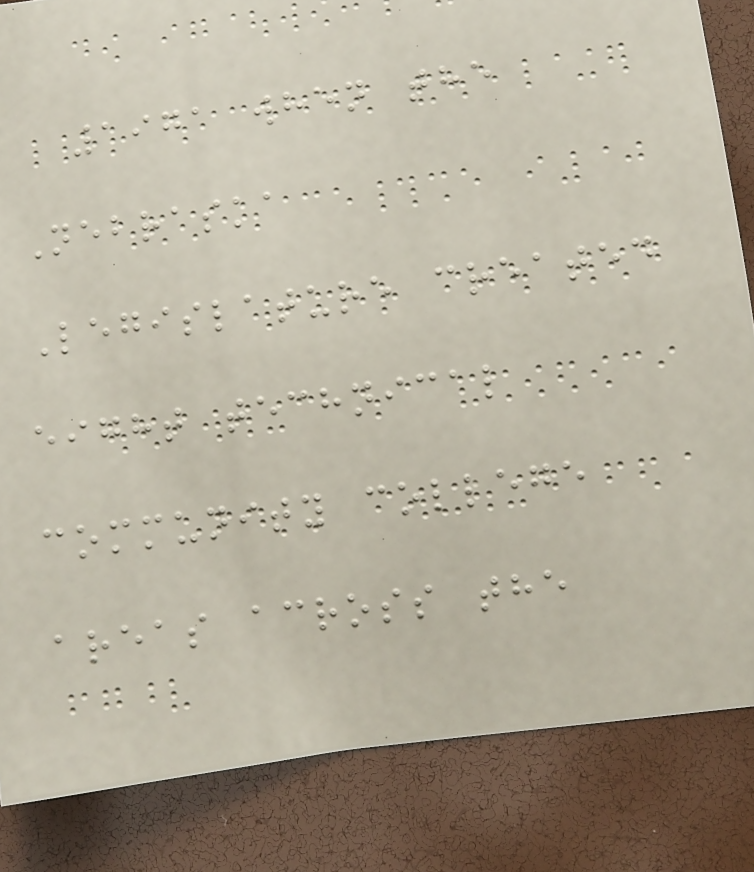1971 when the
Nebraska
Legislature created
eight technical
community college
areas across the
